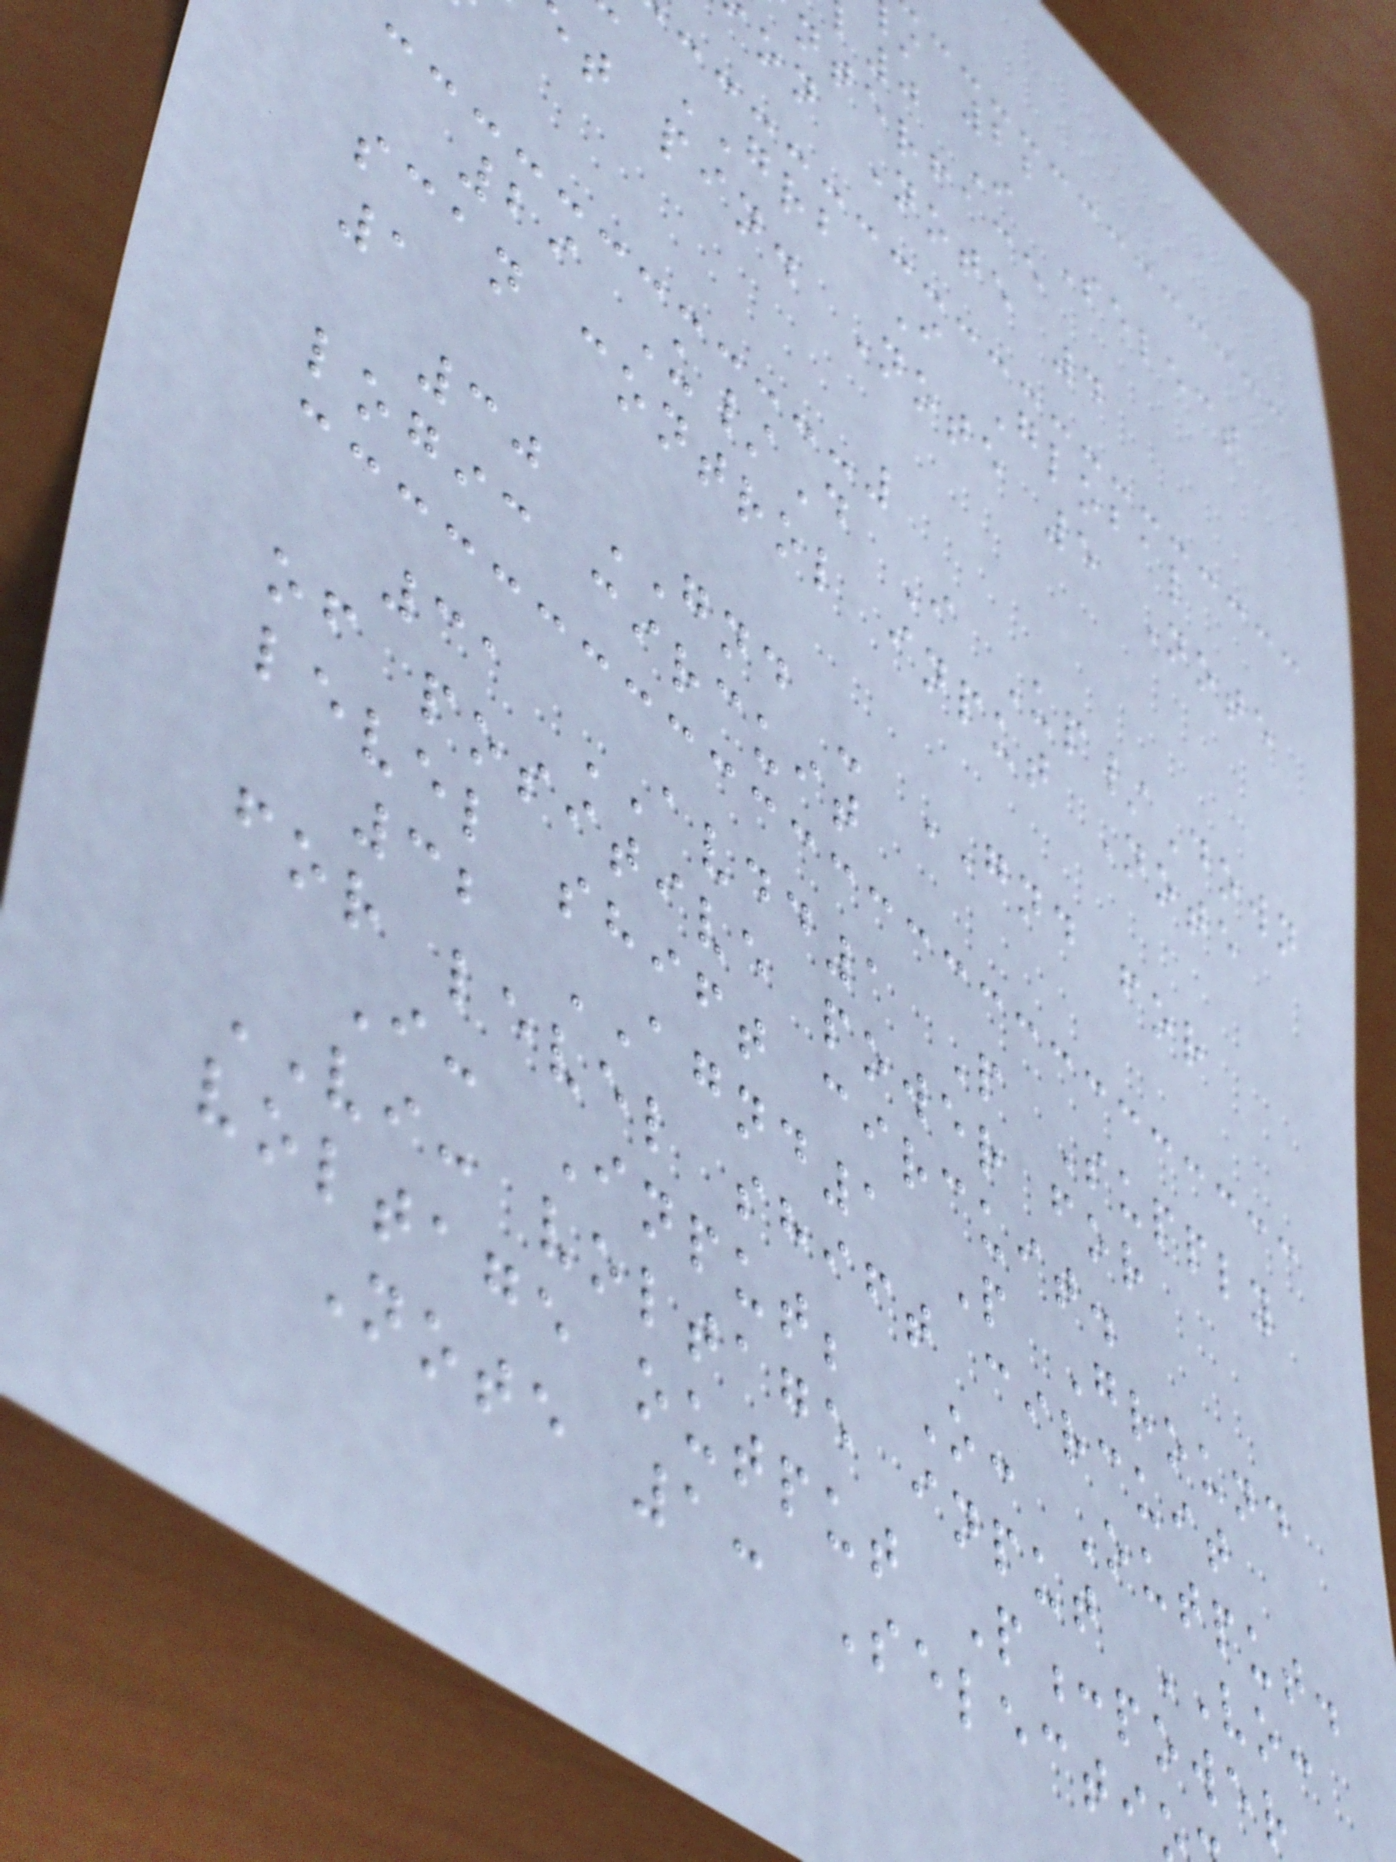0 I Select
nterface
on Note 4
GRB I Global
t pin. Note 5 Note
29 U/D I Up/Down
scan control input Note
1
30 GND - GND for
logic circuit
31 AVDD1 P Supply
of positive power for
level shift circuit.
32 AGND1 P Ground
for level shift circuit
I: Input; O: Output.
VI: voltage input VO:
voltage output P:power
Note 1: Selecti
